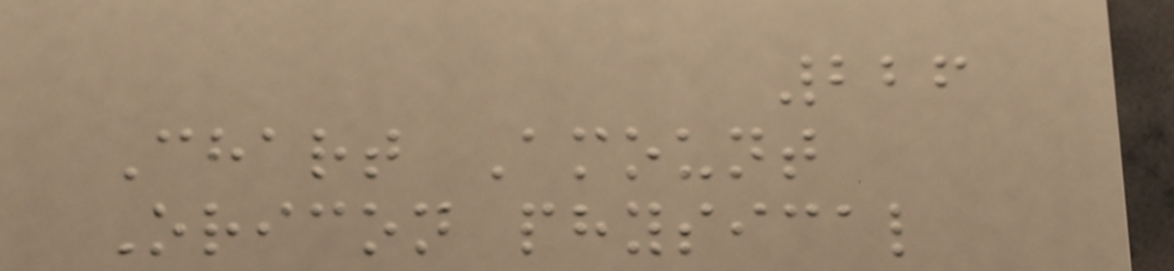226
Chart Amount
Oricon physical
